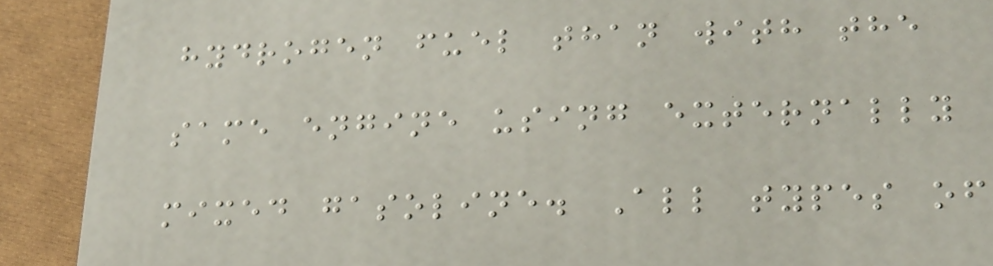hydrogen fuel than with the
same engine using externally
mixed gasoline. All types of
